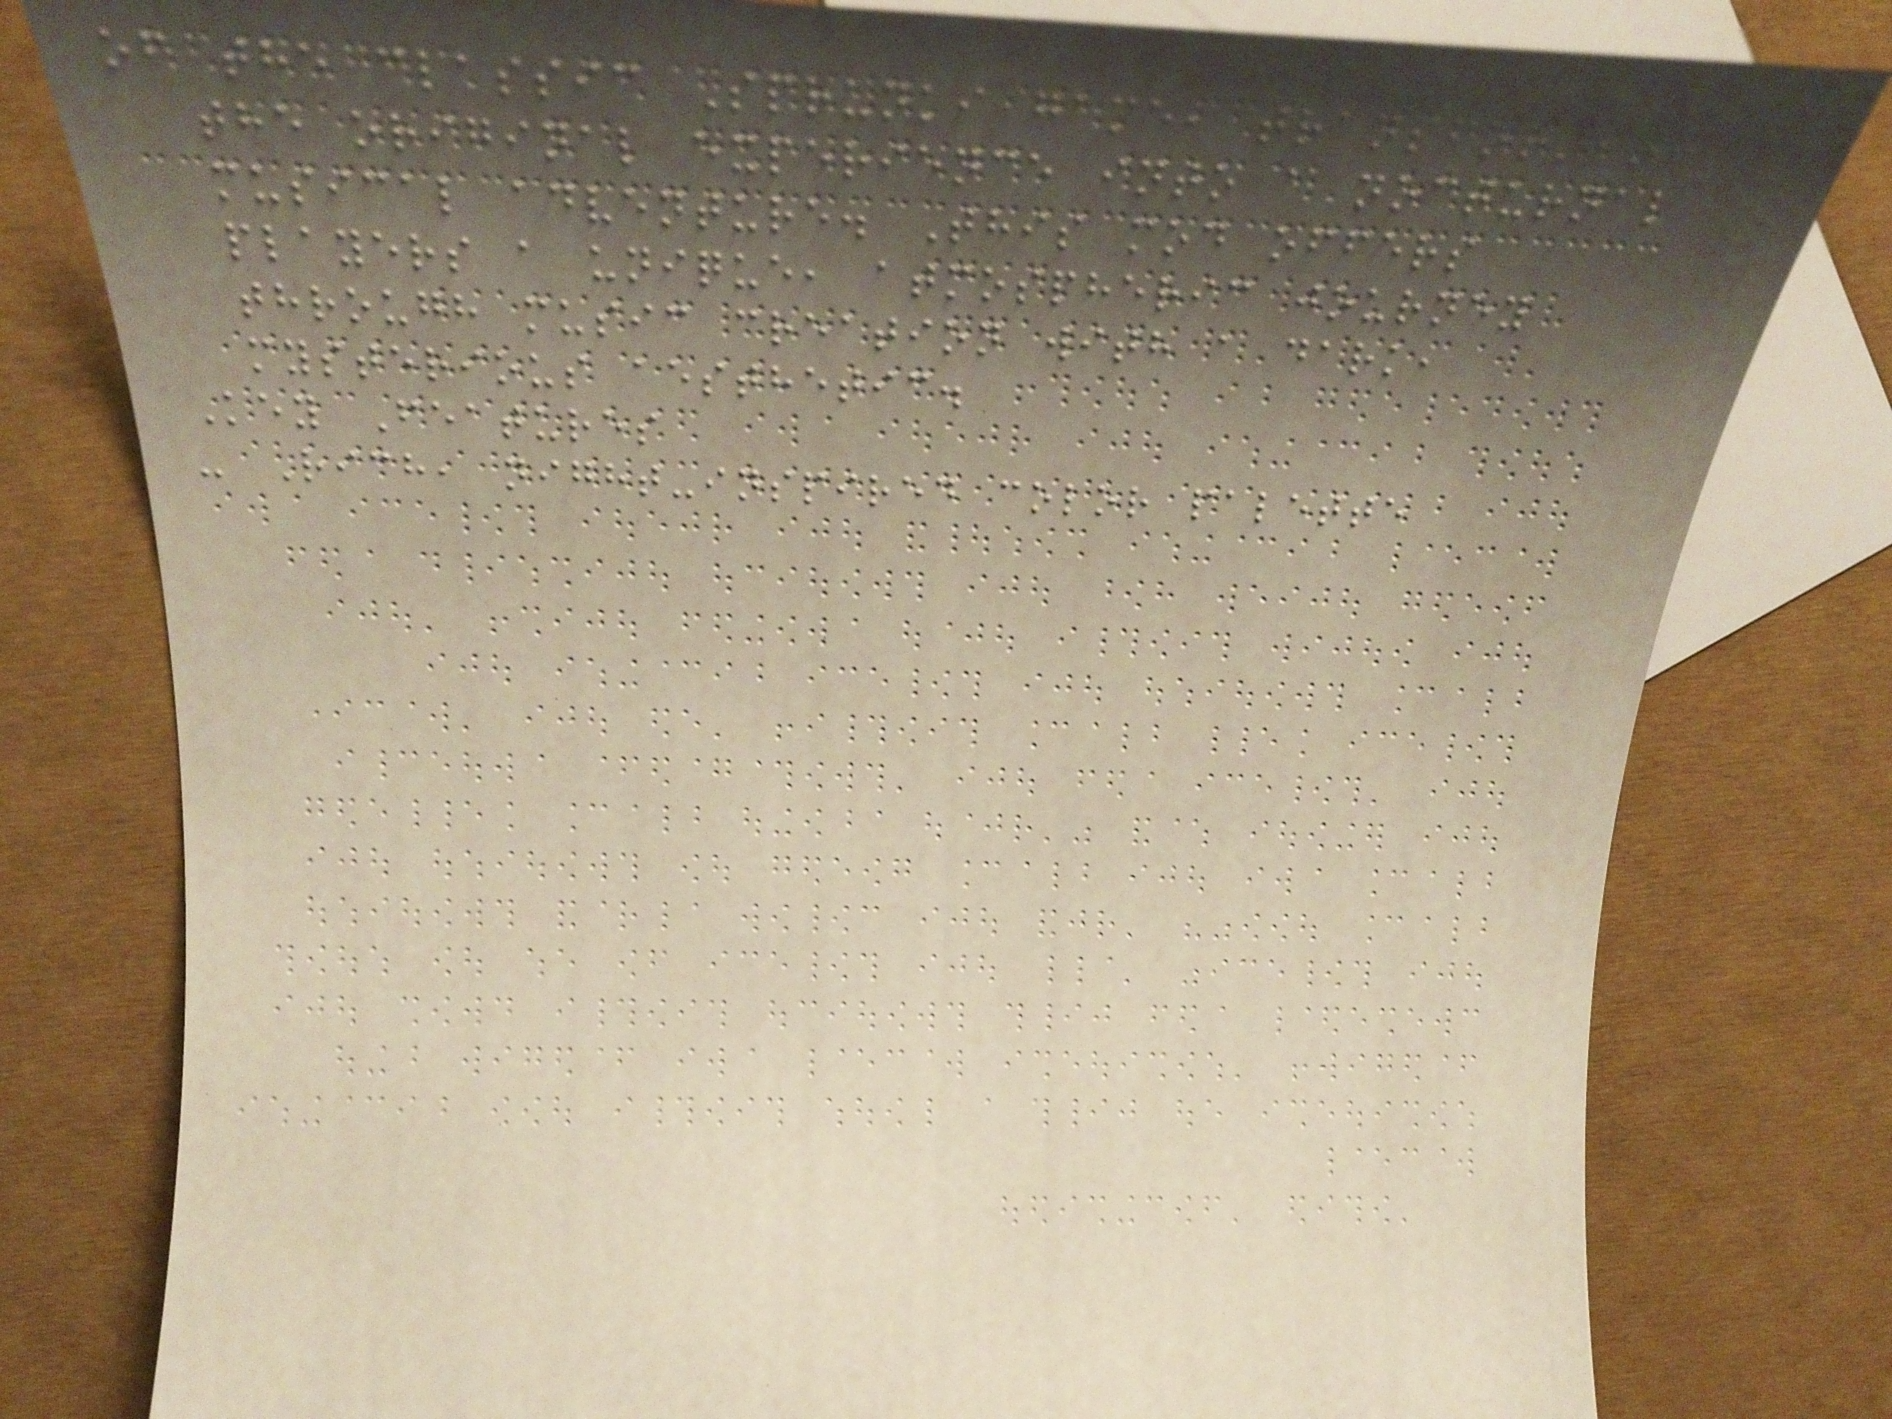of the classic Sprunki game, transforming
the original experience into a nocturnal
musical adventure. This mod offers
players a unique, atmospheric journey
through music creation with a dark,
mysterious aesthetic.
Key Features
- Rich, night-inspired color palette
